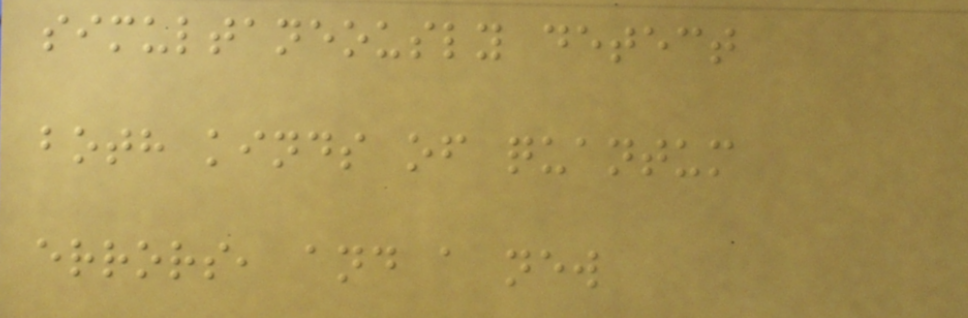simultaneously detect
both kinds of quantum
errors, and a new
